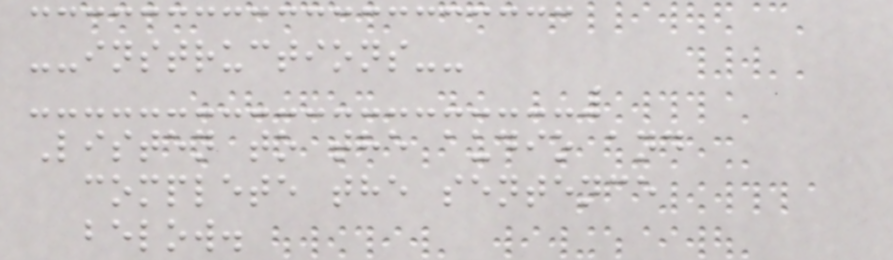--instructions--
Listen to the audio and
complete the sentence
below.
